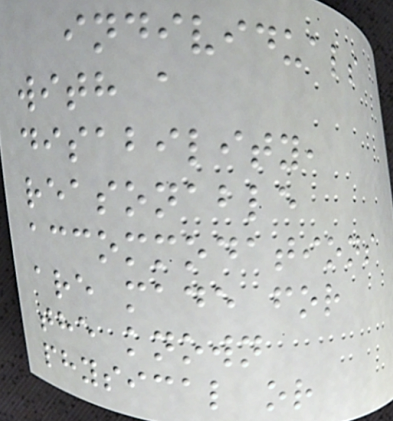individuals
with a
disability,
reasonable
accommodations
are made for
the known
physical or
